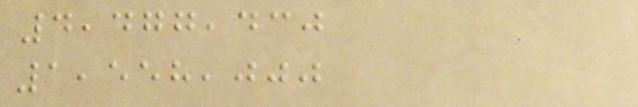4,477,430
1,558,000
